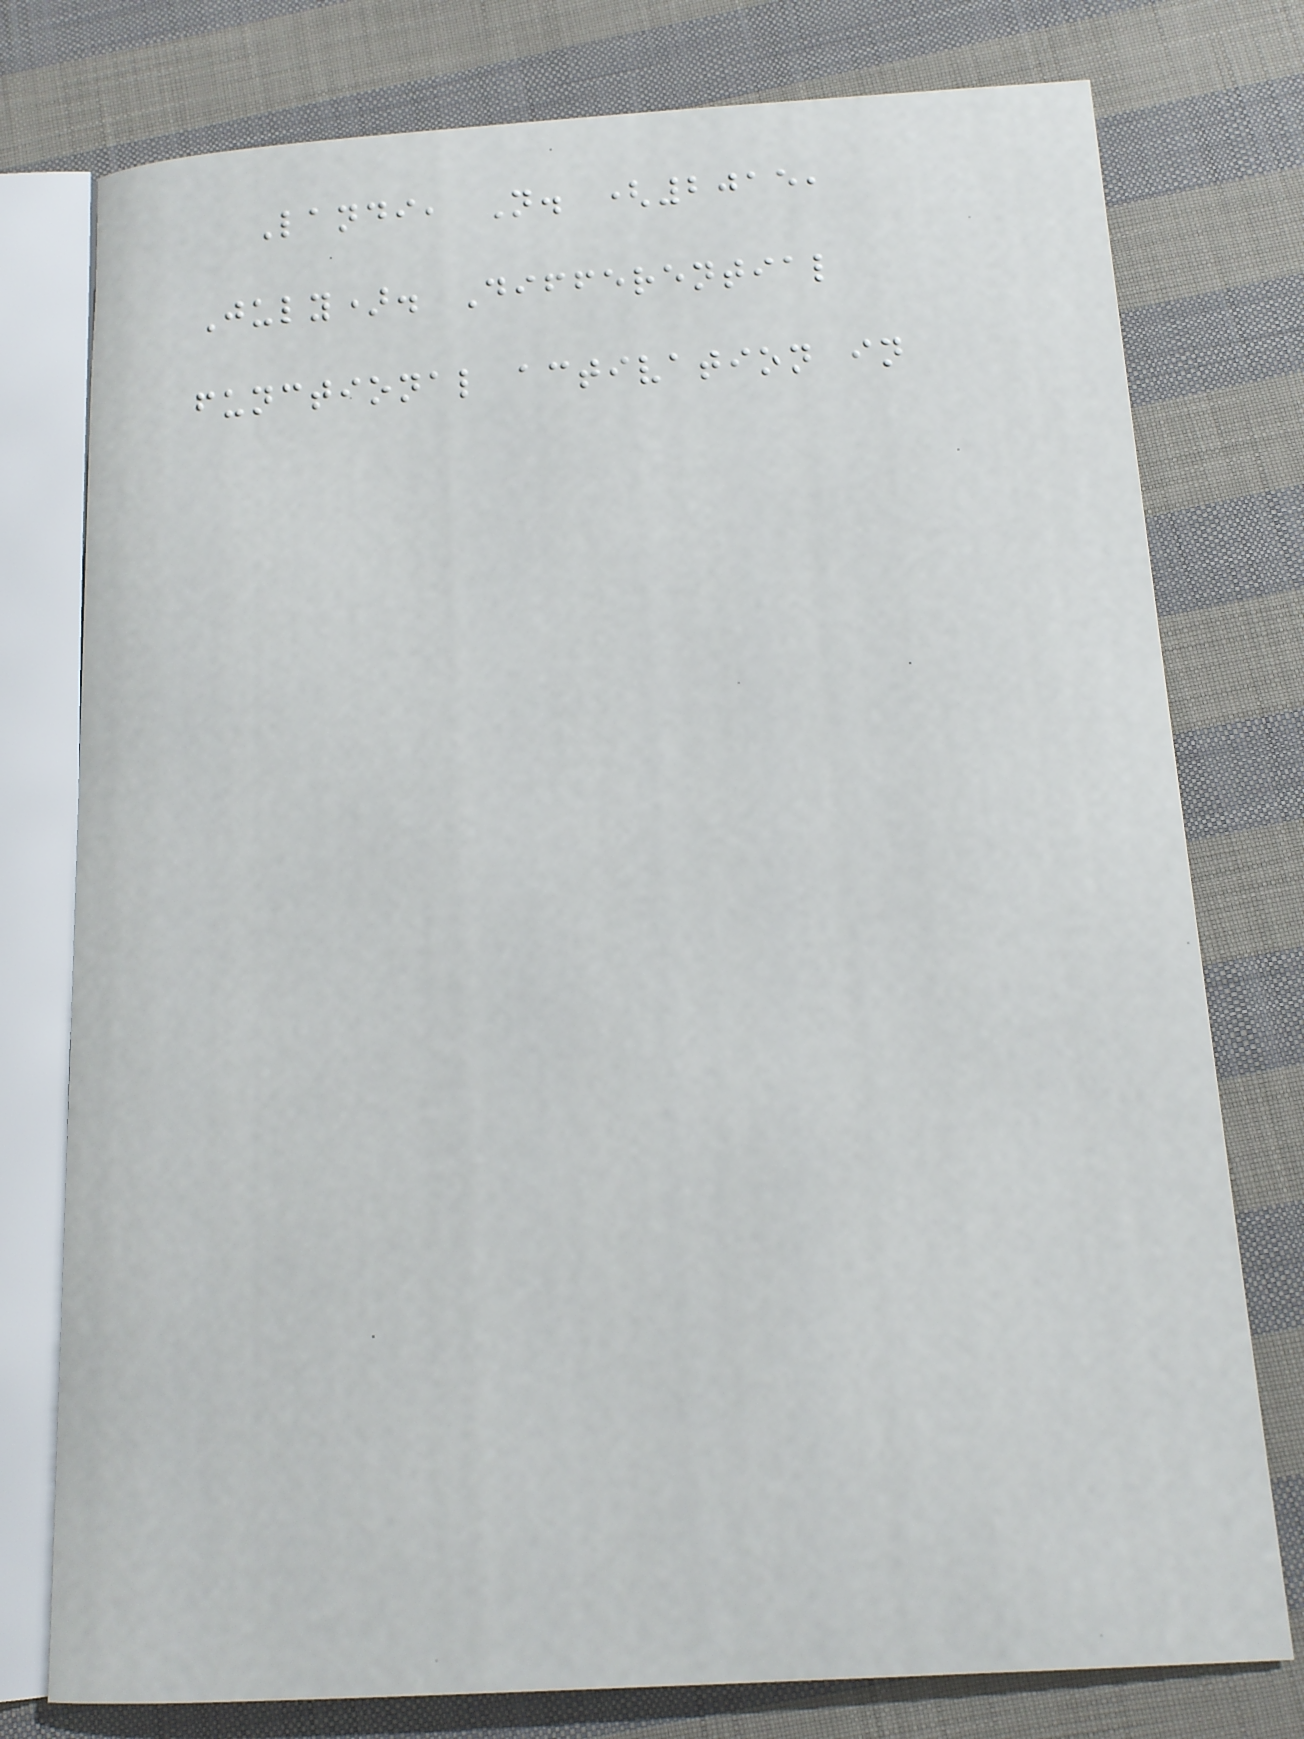Landi, N. (2015,
July). Differential
functional activation in
